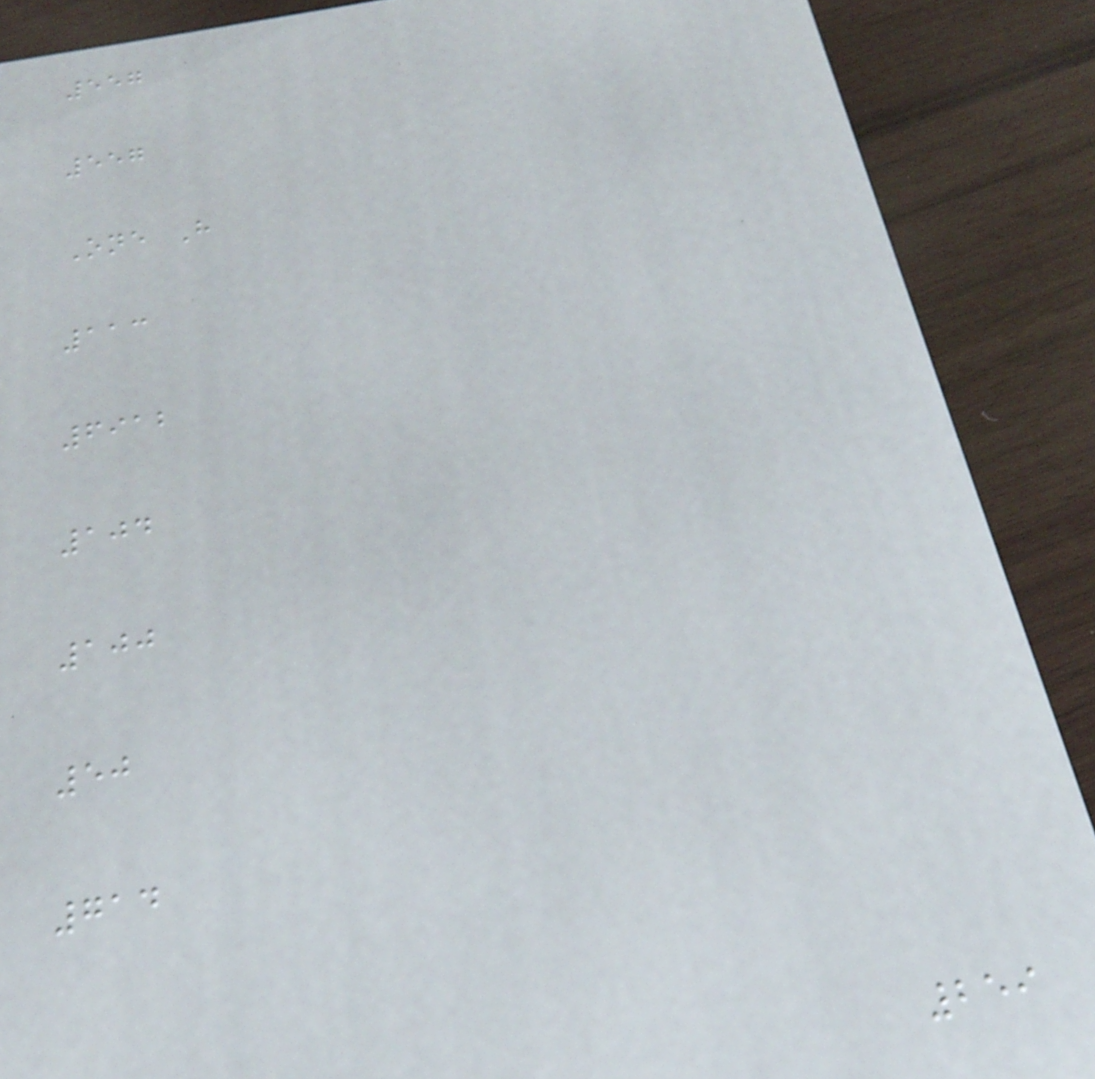557
557
One H
113
6912
104
100
50
714
259
